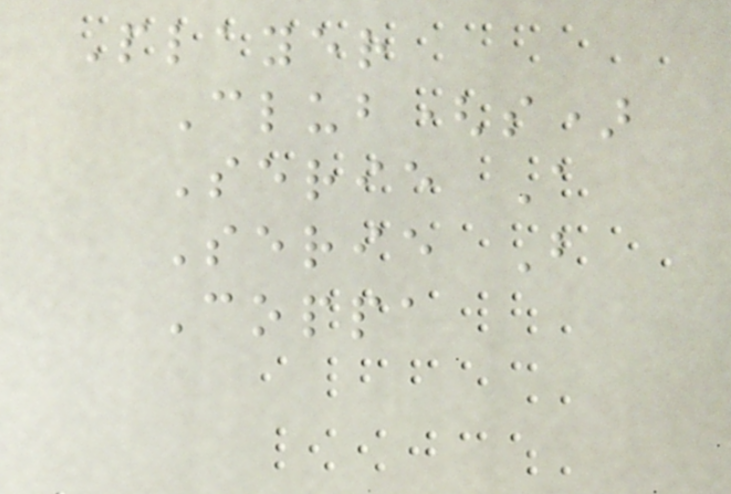Player
Club(s)
Serie A
Serie B
Coppa
